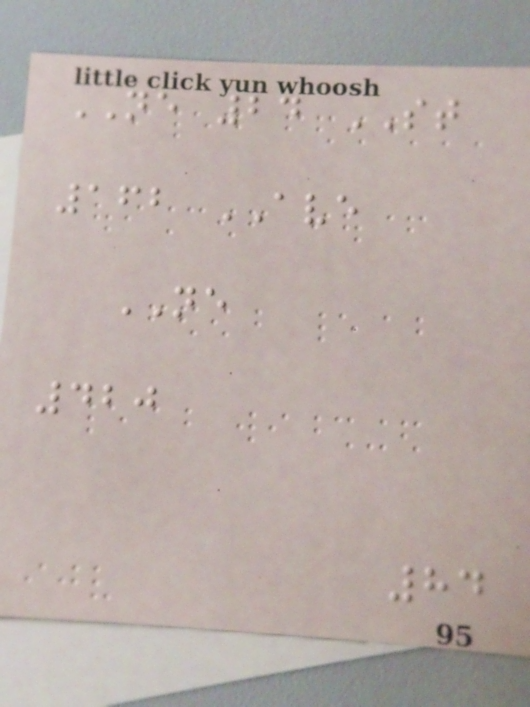NE 24 ST
162 AVE
NE
420
84
